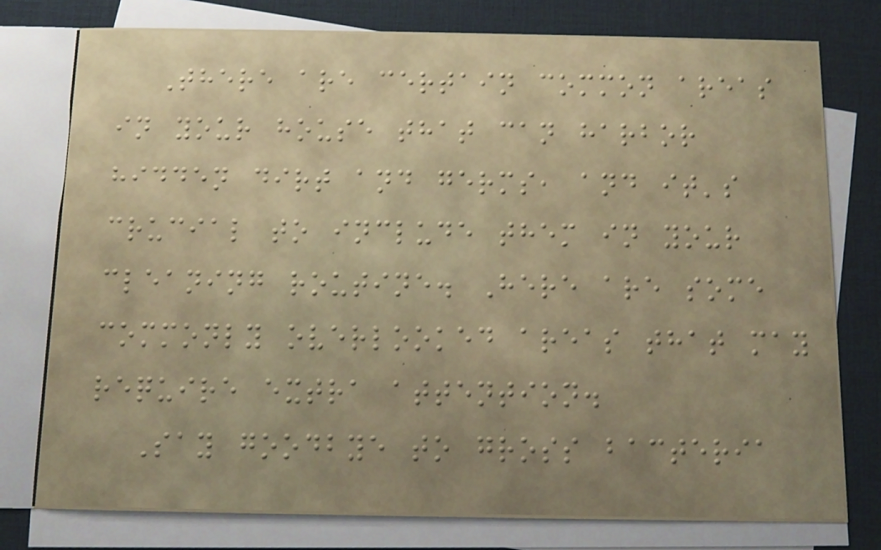There are certain common areas
in your house that can harbor
hidden dirt and germs, and it's
crucial to include them in your
cleaning routine. Here are some
commonly overlooked areas that may
require extra attention.
Say goodbye to gross bacteria
